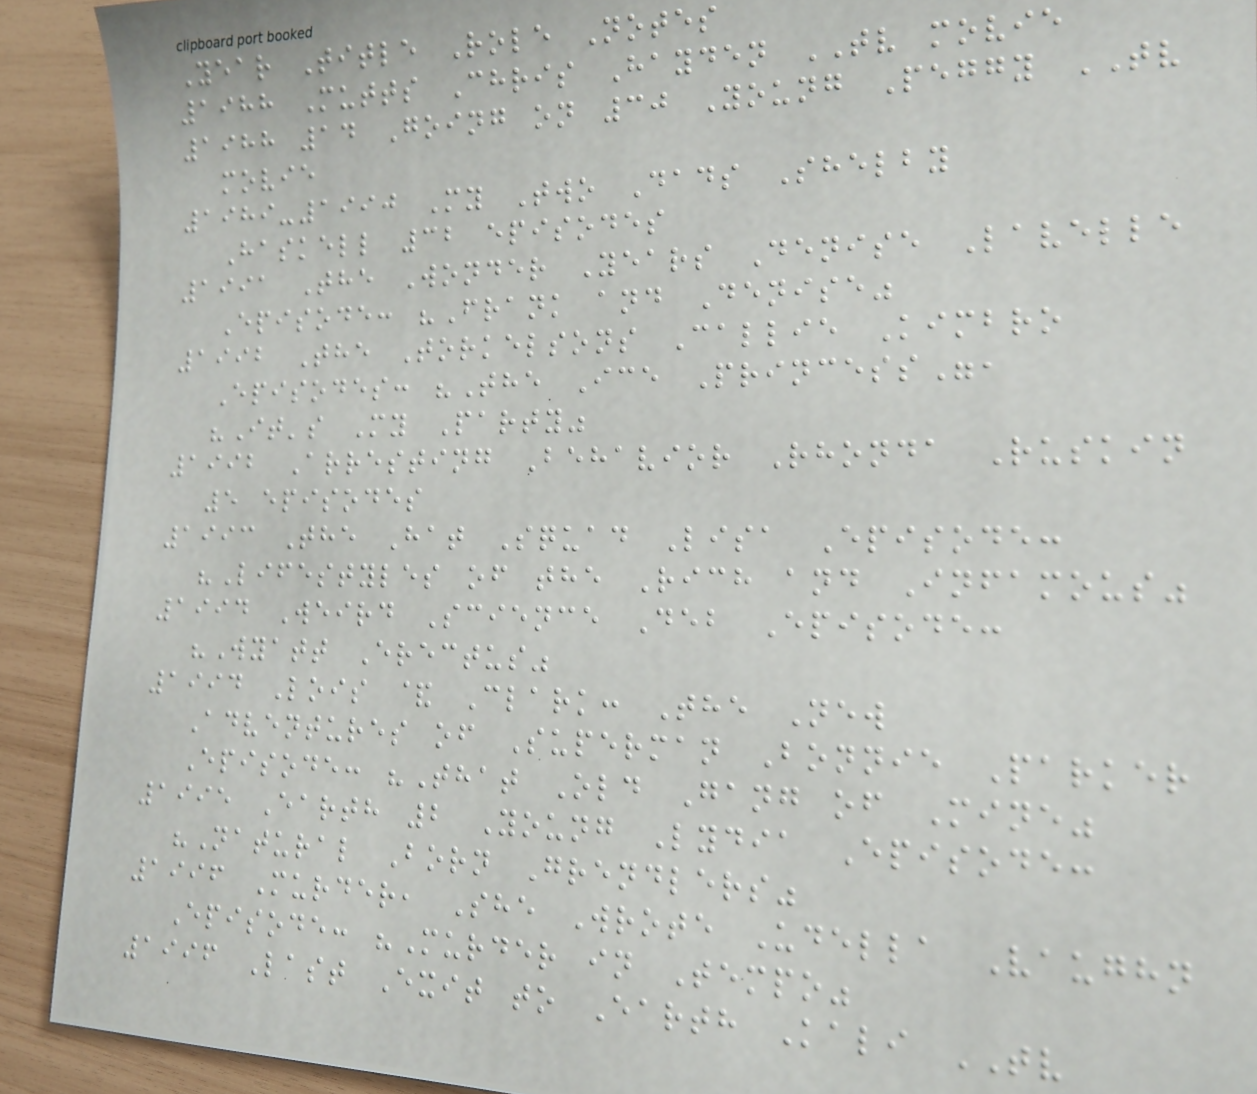Year Title Role Notes
1988 Mutts Chris Hayden TV movie
1988 14 Going on 30 Young Peggy TV
movie
1989-1990 My Two Dads Shelby
Haskell 32 episodes
1991 The Wonder Years Denise Lavelle
Episode: "Frank and Denise"
1992 The Torkelsons Callie Kimbro
Episodes: "The Ice Princess",
"It's My Party"
1992 Arresting Behavior Rhonda Ruskin
5 episodes
1993 The Hat Squad Lisa Episode:
"Lifestyles of the Rich and Infamous"
1994 Weird Science Deb Episode:
"Wyatt Erectus"
1994 Lois & Clark: The New
Adventures of Superman Bonnie Parker
Episode: "That Old Gang of Mine"
1995 Earth 2 Young Lydia Episode:
"Natural Born Grendlers"
1996 Murder, She Wrote Udella Vaughn
Episode: "Murder in Tempo"
1996 Last Exit to Earth Kali TV
